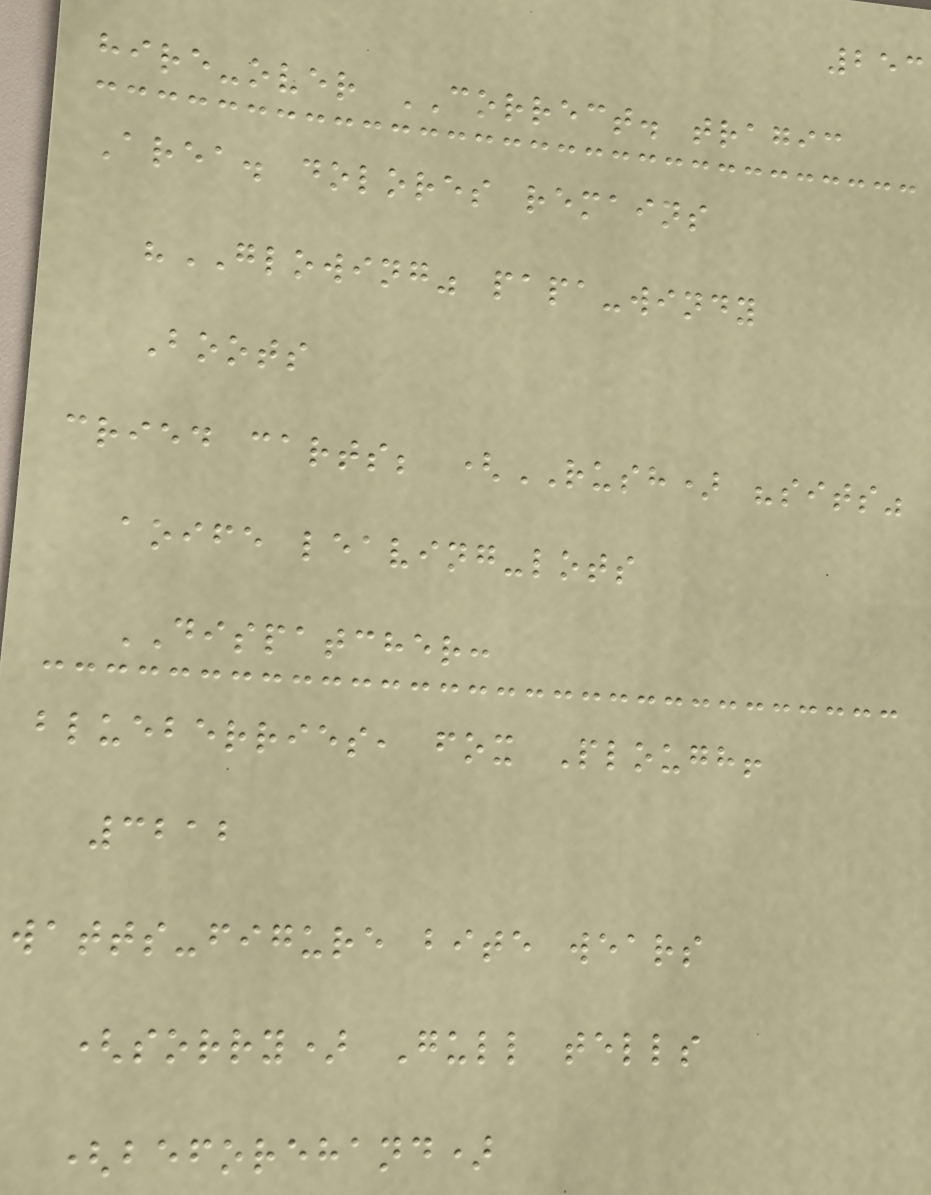253
hire-over CORRECT. tragic
Area. dolores remains
"GLOWING" papa-windy
Boots
cried carts; (RUSH) "sits"
aoife leaving-lots
DISPATCHER:
blueberries, fox Plough!
3212
watts-figure bite wears
(sorry) Gull tells
(beforehand)
